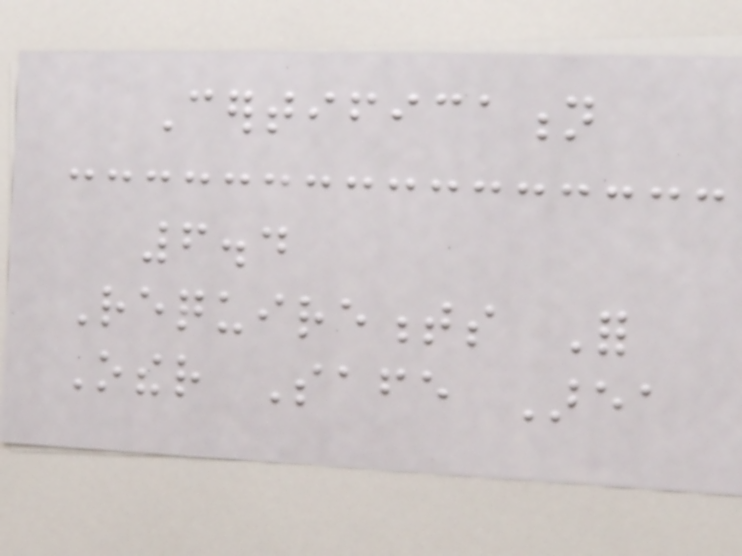Certification
6.4
Requirements For
Other Safe Area
